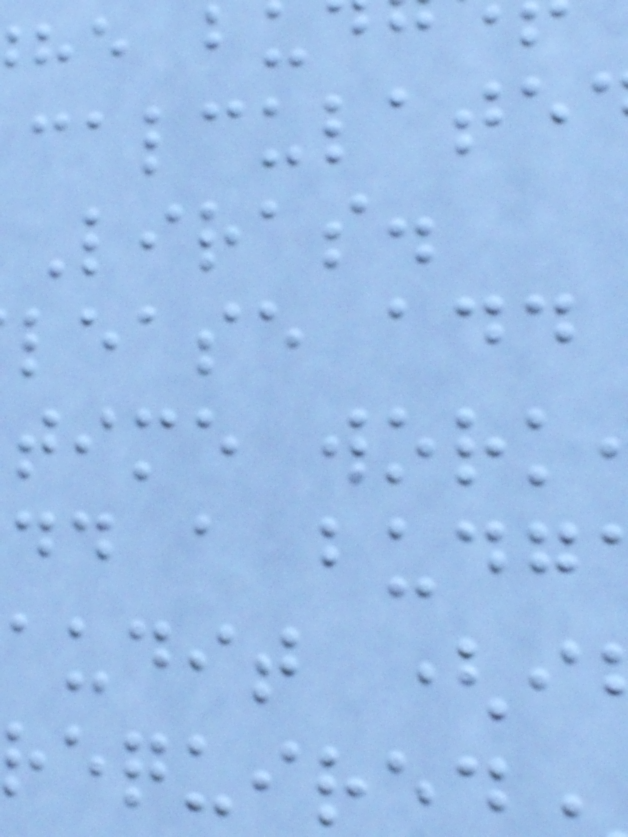calculate
Liras.
lease add
time work
dd a budg
audit (i
require
